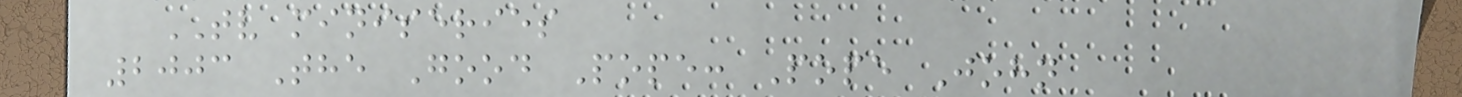TV miniseries
2003 The Good Pope: Pope John
